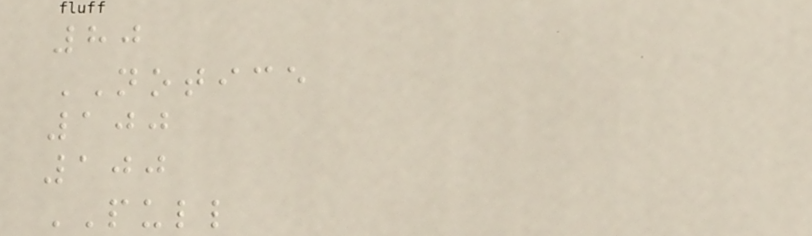80
NOTICE
100
100
PULL
